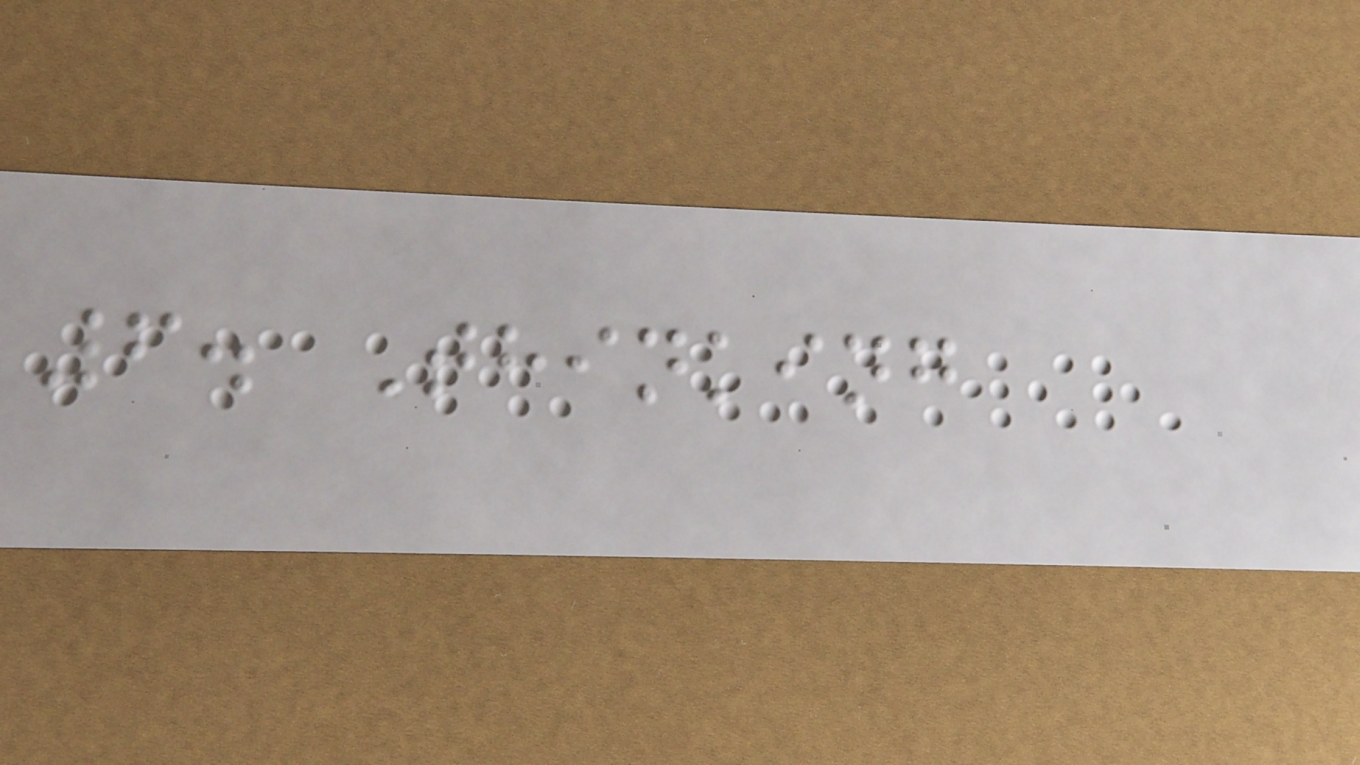6. Thinking
